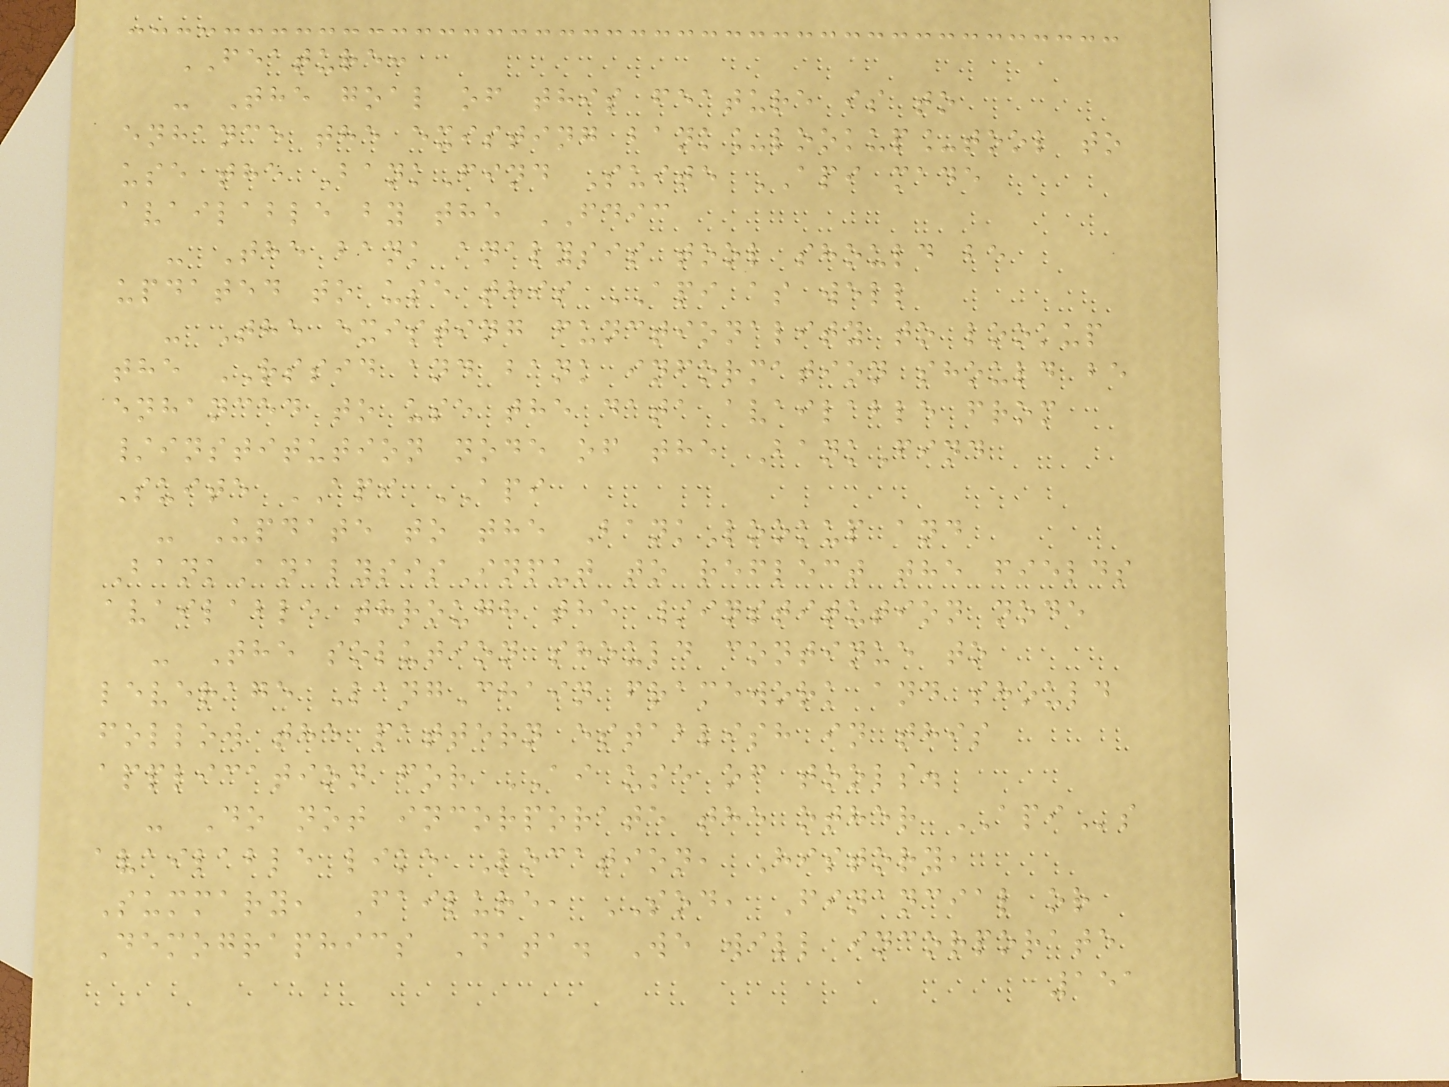FEATURE:
- The goal of this feature is to
enhance the existing bank_lookup_tool to
use the BankFind Suite API made
available by the FDIC
- The bank analysis tool should be
updated to use this API as well
- The existing functionality to lookup
the RSSID and bank information should be
enhanced to use the data available from
/institution node of the BankFind
Suite API API
- Update to the BankLookup and
BankAnalysisInput to reflect the fields
available through the /institution node
- The solution should continue to
leverage LangChain framework and should
follow the pattern establish in this
application for AI use of tools.
- Do not incorporate the other APIs
available like Location, History,
Summary, Failure, SOD, Financial or
Demographics Data. We will incorporate
151
